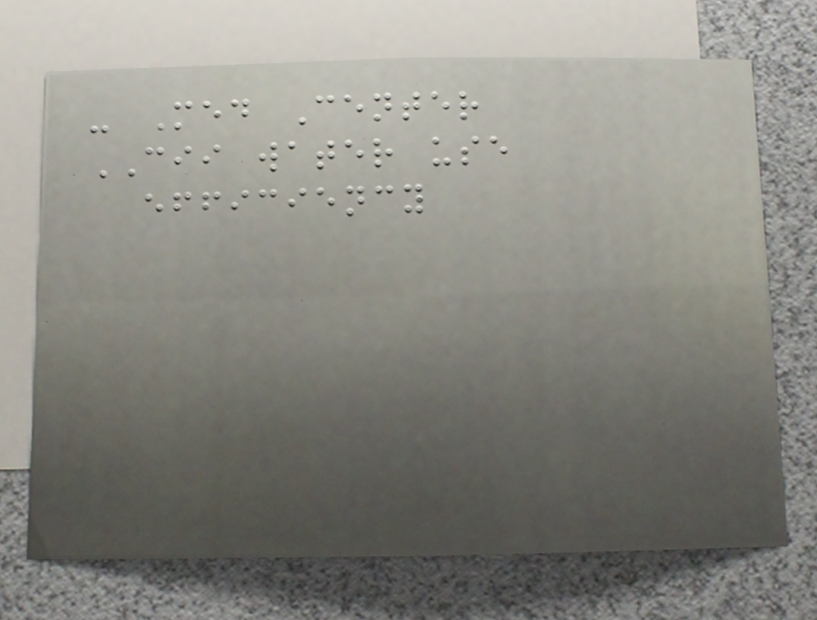- Med Center
CII water use
efficiency
